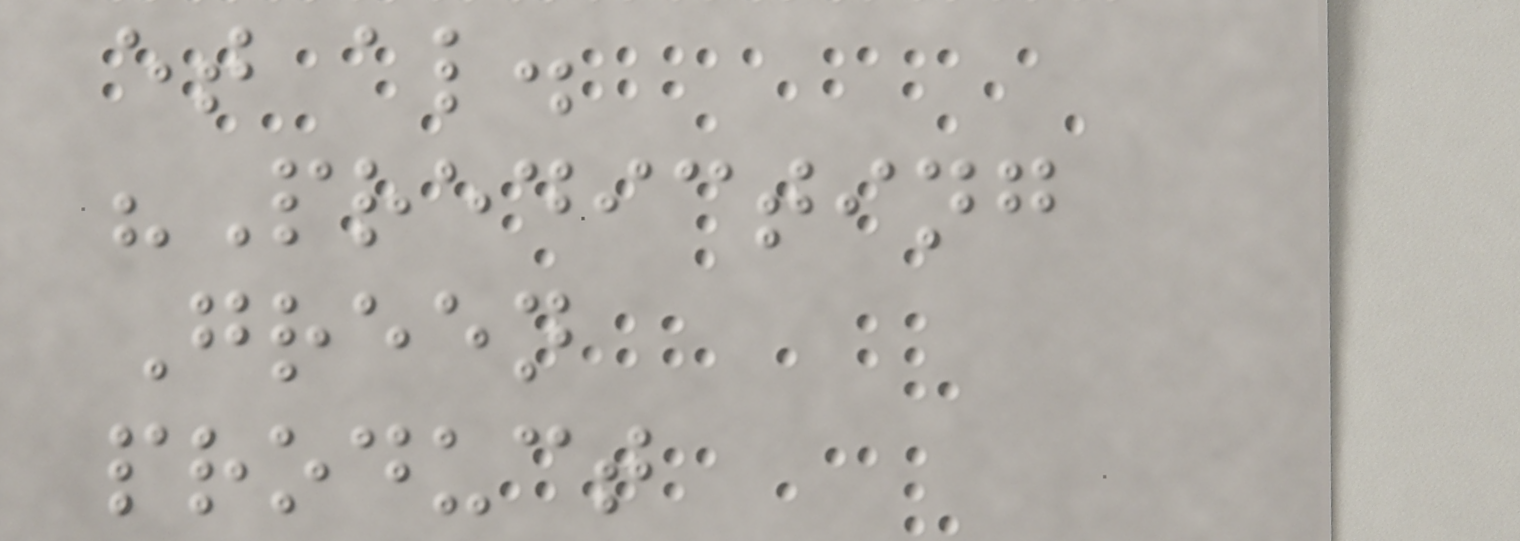et al.
"Predicting
Green
product
